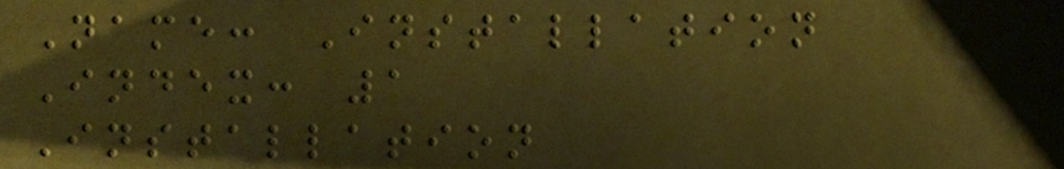Name: Installation
Index: 1
Installation
